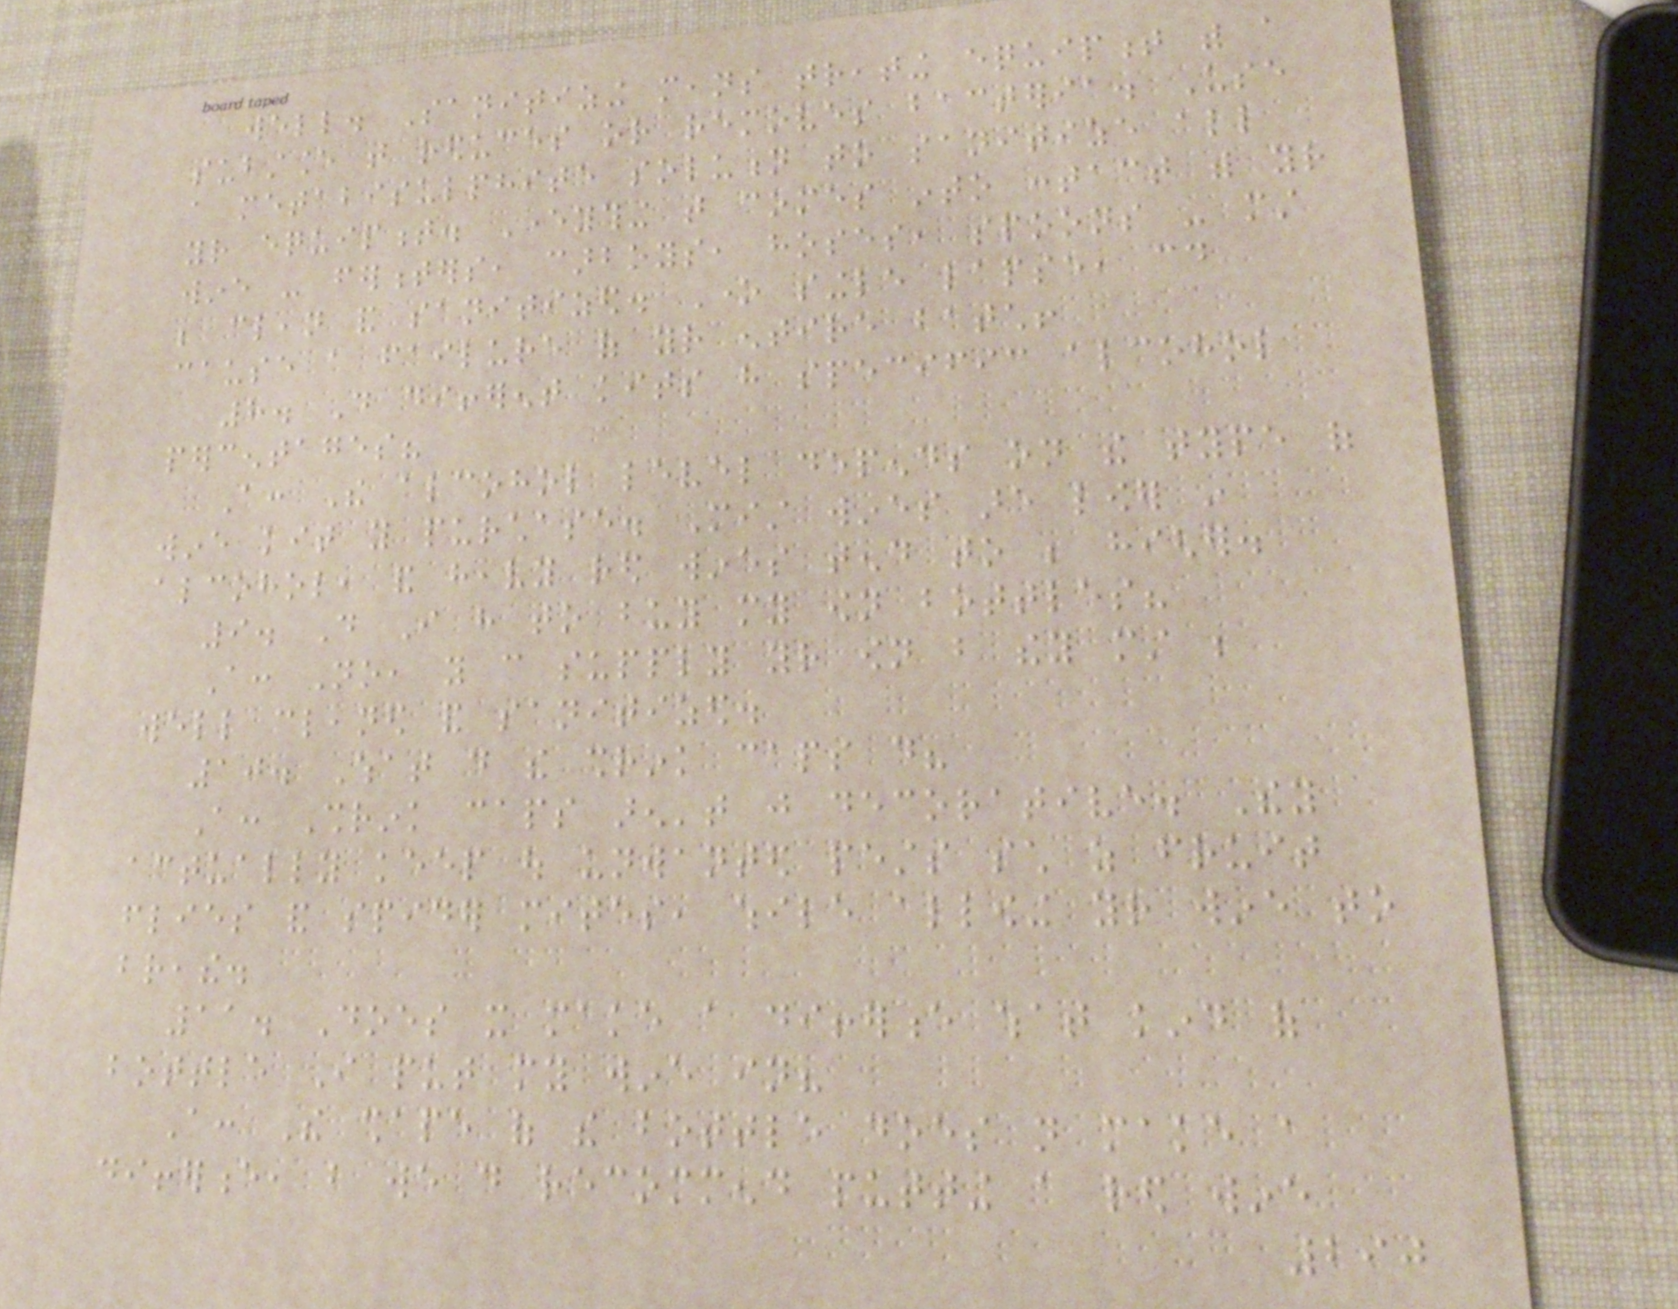well. Sanitizing means treating equipment with a
substance that reduces or removes bacteria. Use
a metabisulphite solution to sanitize all
your equipment. Everything that comes into contact with your
wine - fermenters, carboys, hoses, spoons - must
be clean and sanitized. One single lapse, could
cause a failure of your entire batch!
8. Do different kits have specific alcohol
percentages?
A: The alcohol level depends on the type of
wine kit you purchase. Mist wines are lower in
alcohol, and heavy red wines tend to be higher.
9. Do I have to buy my own bottles?
A: No, you can supply your own but they must be
well cleaned and sanitized.
10. What do the shrink caps do?
A: Shrink caps aren't just decorative. They
actually keep out unwanted pests such as fruit
flies and spider mites, while allowing your wine to
breathe.
11. Does it make a difference what kind of
bottle I put my wine in?
A: The shape of the bottle does not make a
difference, but we do recommend putting a red wine
290
